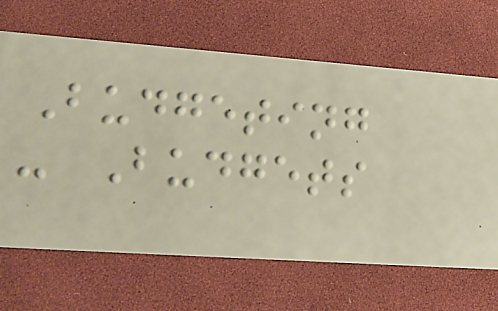Budgeting
- Budgets
